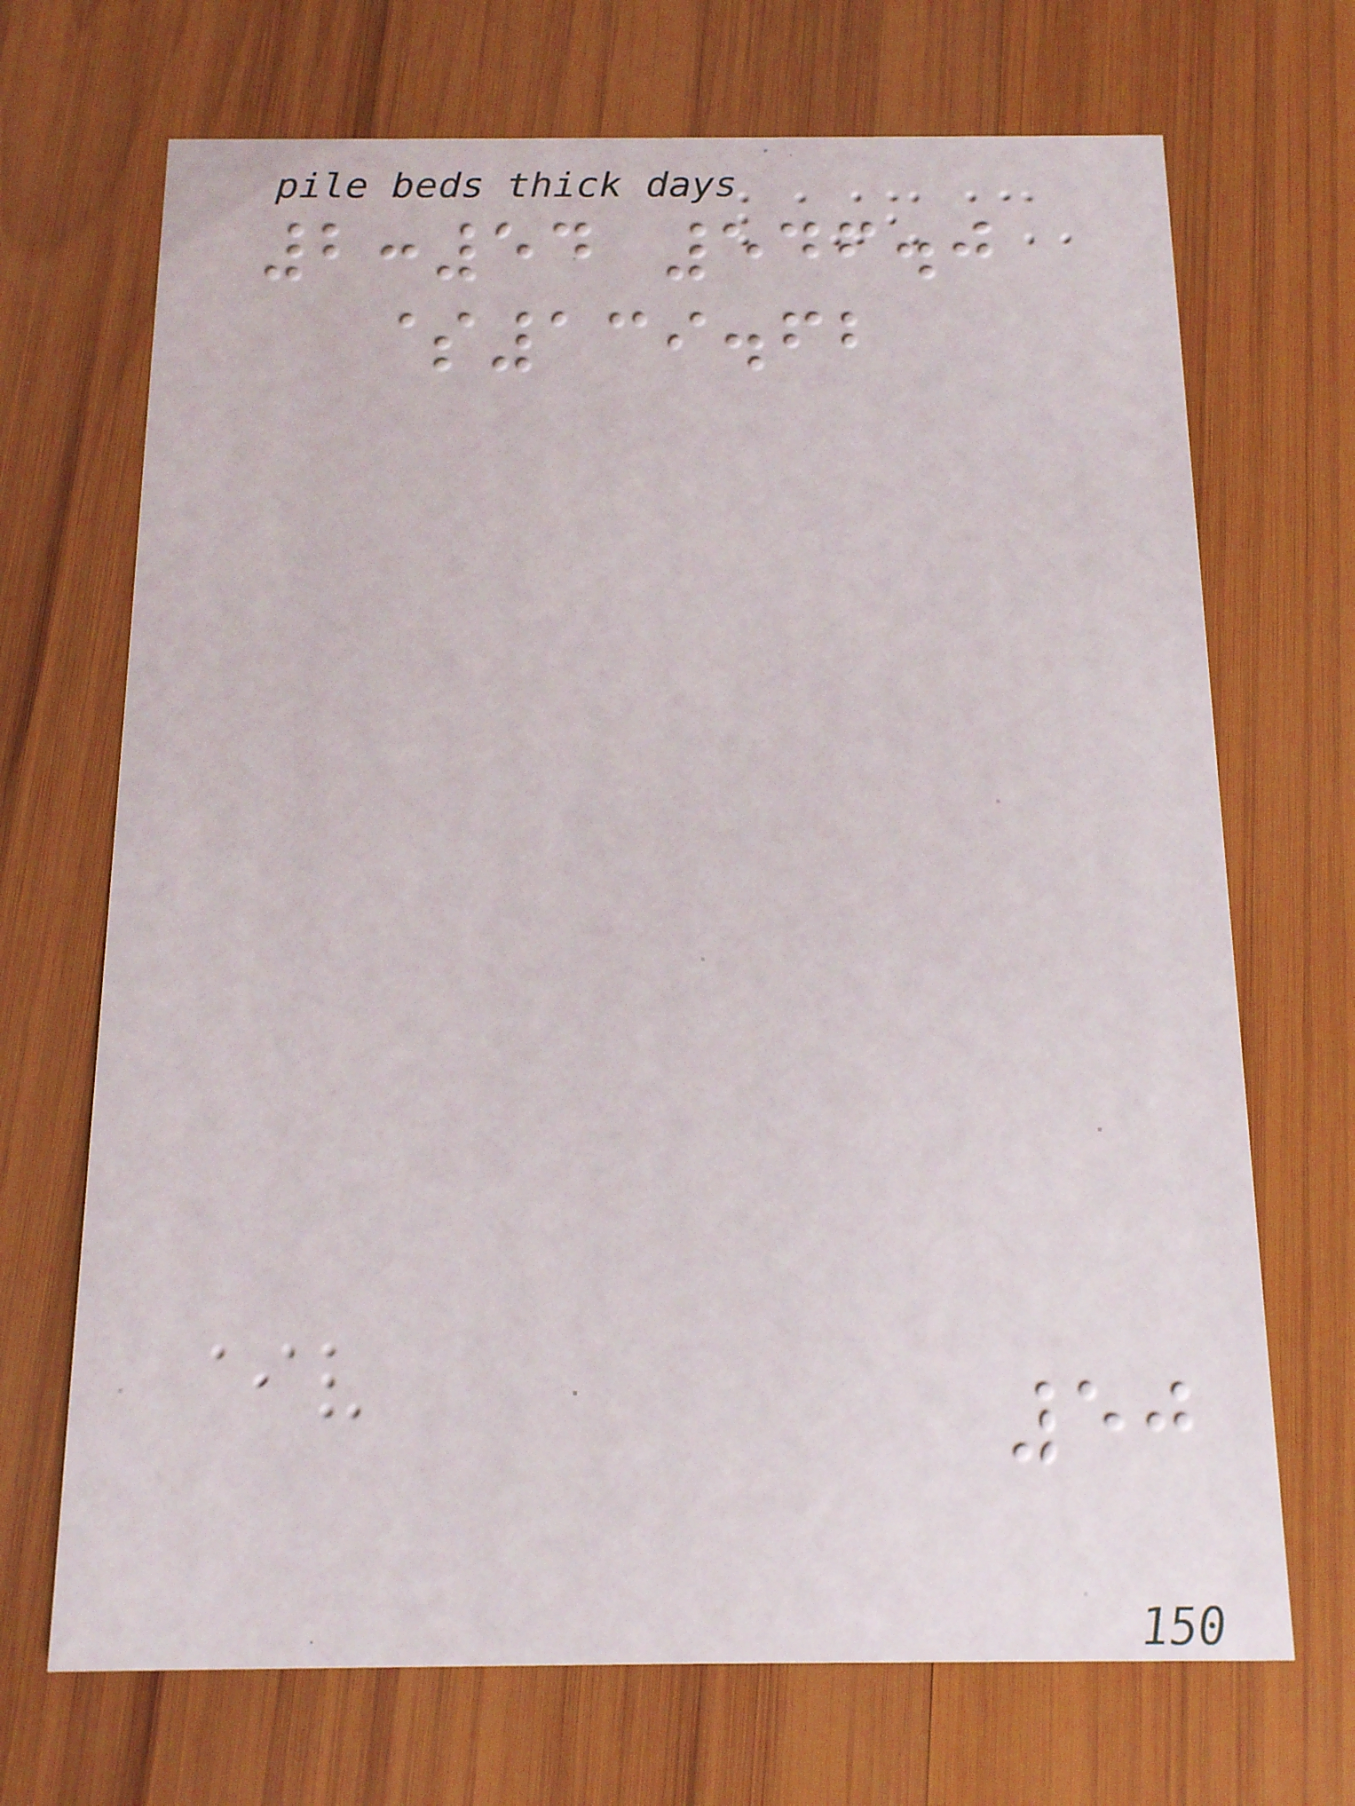2:54 546.0
$139.62
50
